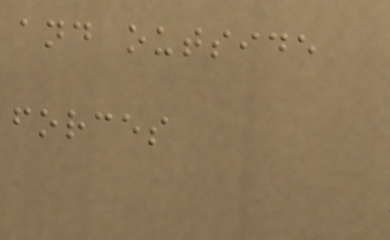and outside
forces
